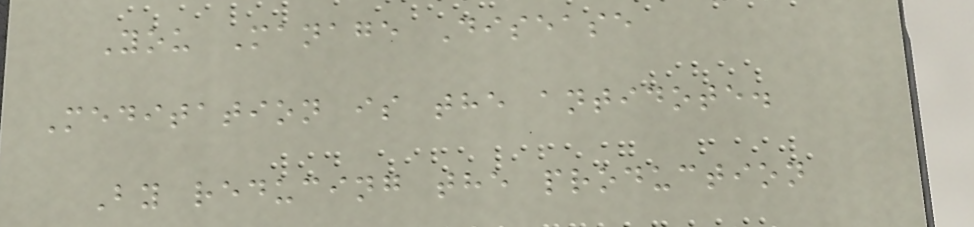You Manage Disease
Meditation is the antidote.
By reducing the production
